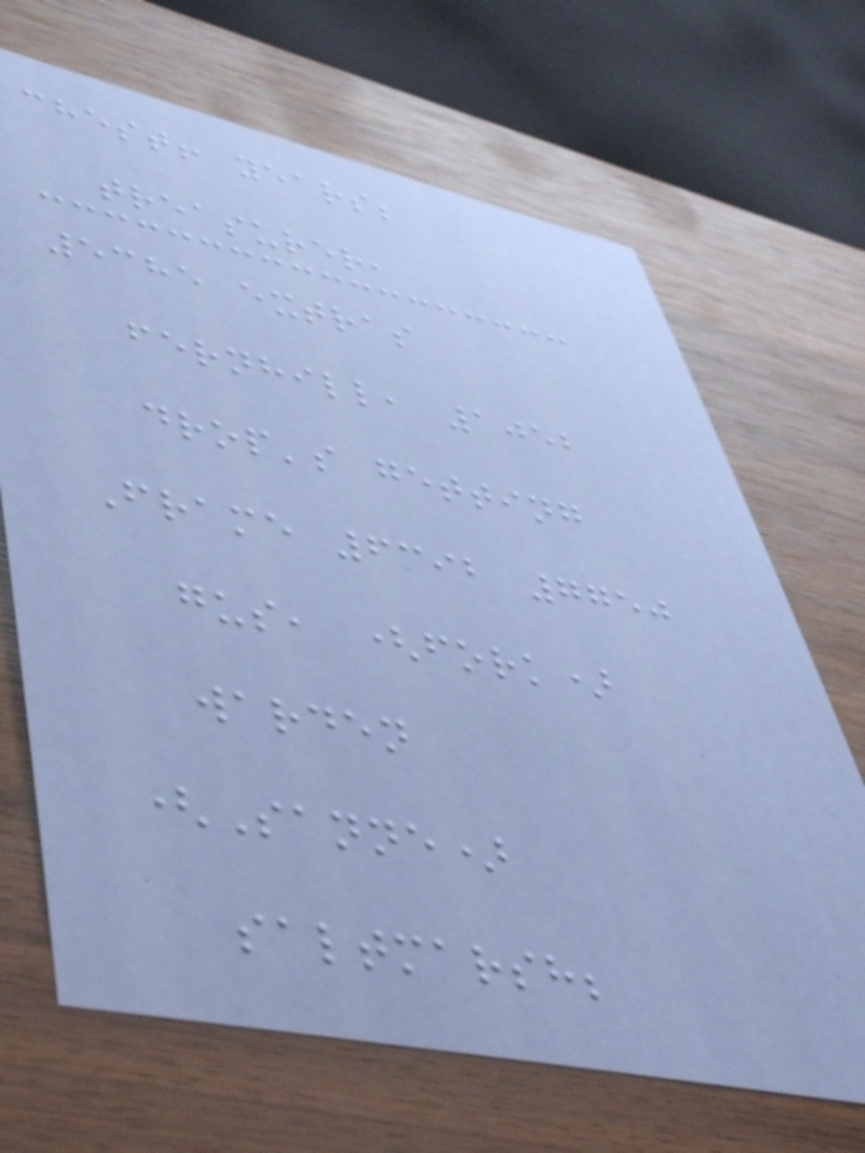chest! years;
treasurer,
5385 extras
fernhill, 1052
drop's getting
Frame 6392 7750
gus, (fork)
warden
(Sanne)
saltmarsh;
